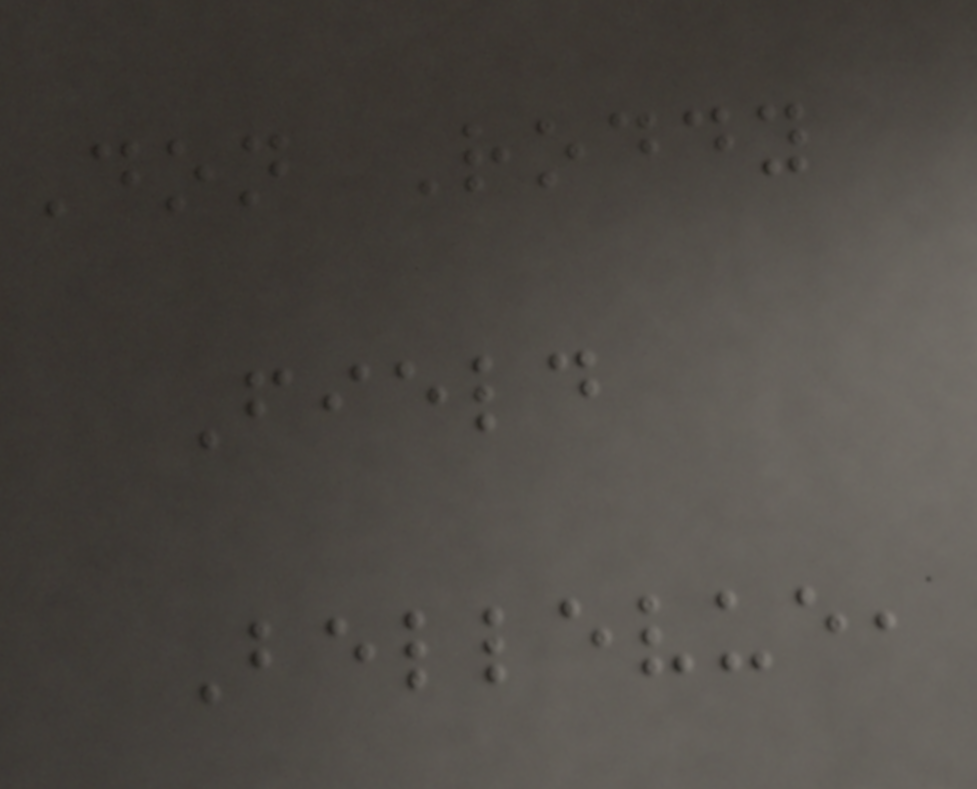Don Roddy
Field
Bellevue,
